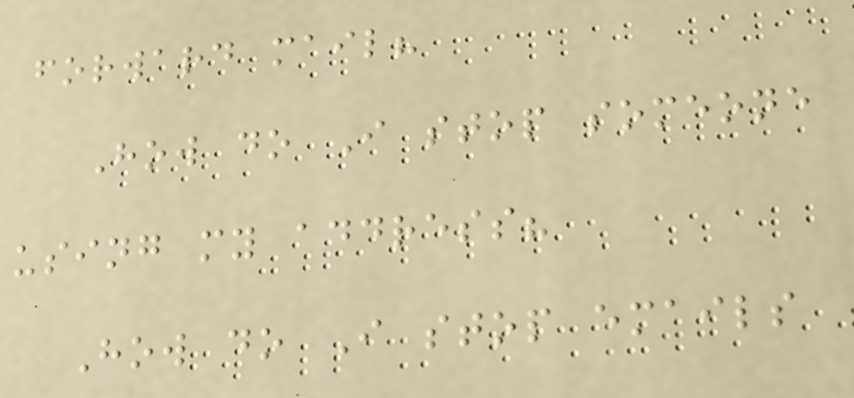forward mail?
How do I stop someone
using my address?
How do I stop emails
